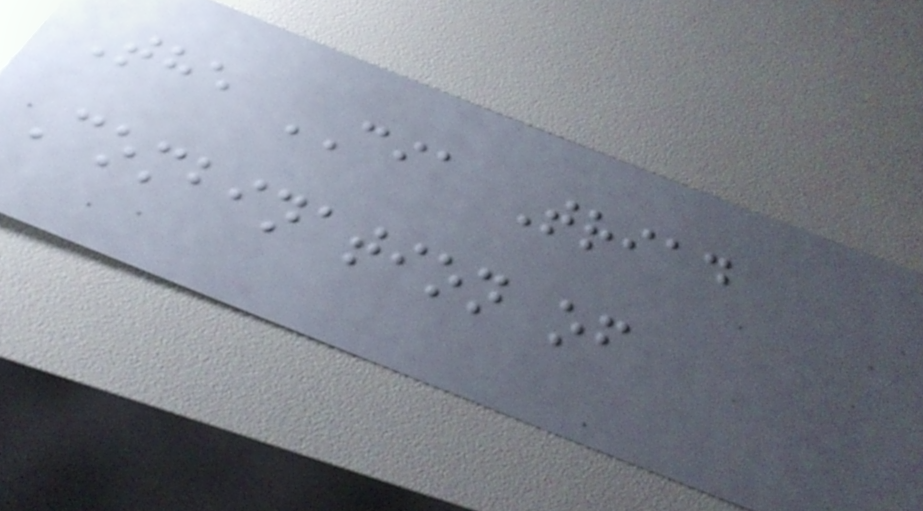The CIA Triad
Combination of
